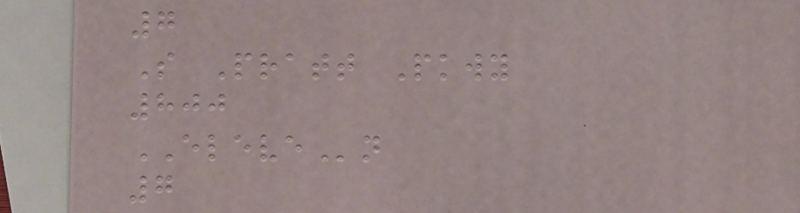7
S Pratt Pkwy
800
ELEVEn
7
